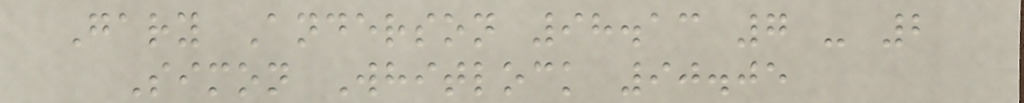Gary Anderson 98.13 7 - 2
Simon Whitlock 90.05
